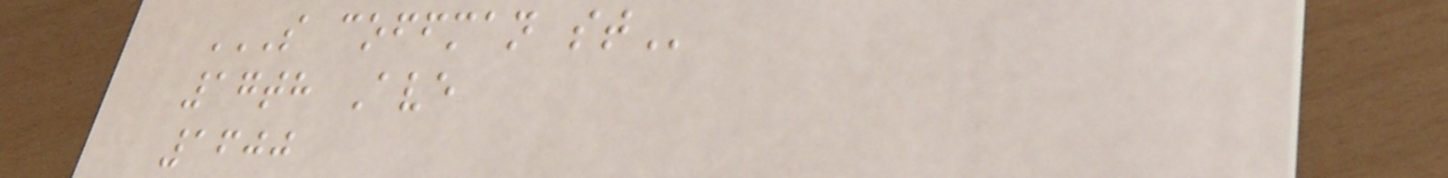S COFFMAN ST
17th Ave
1600
